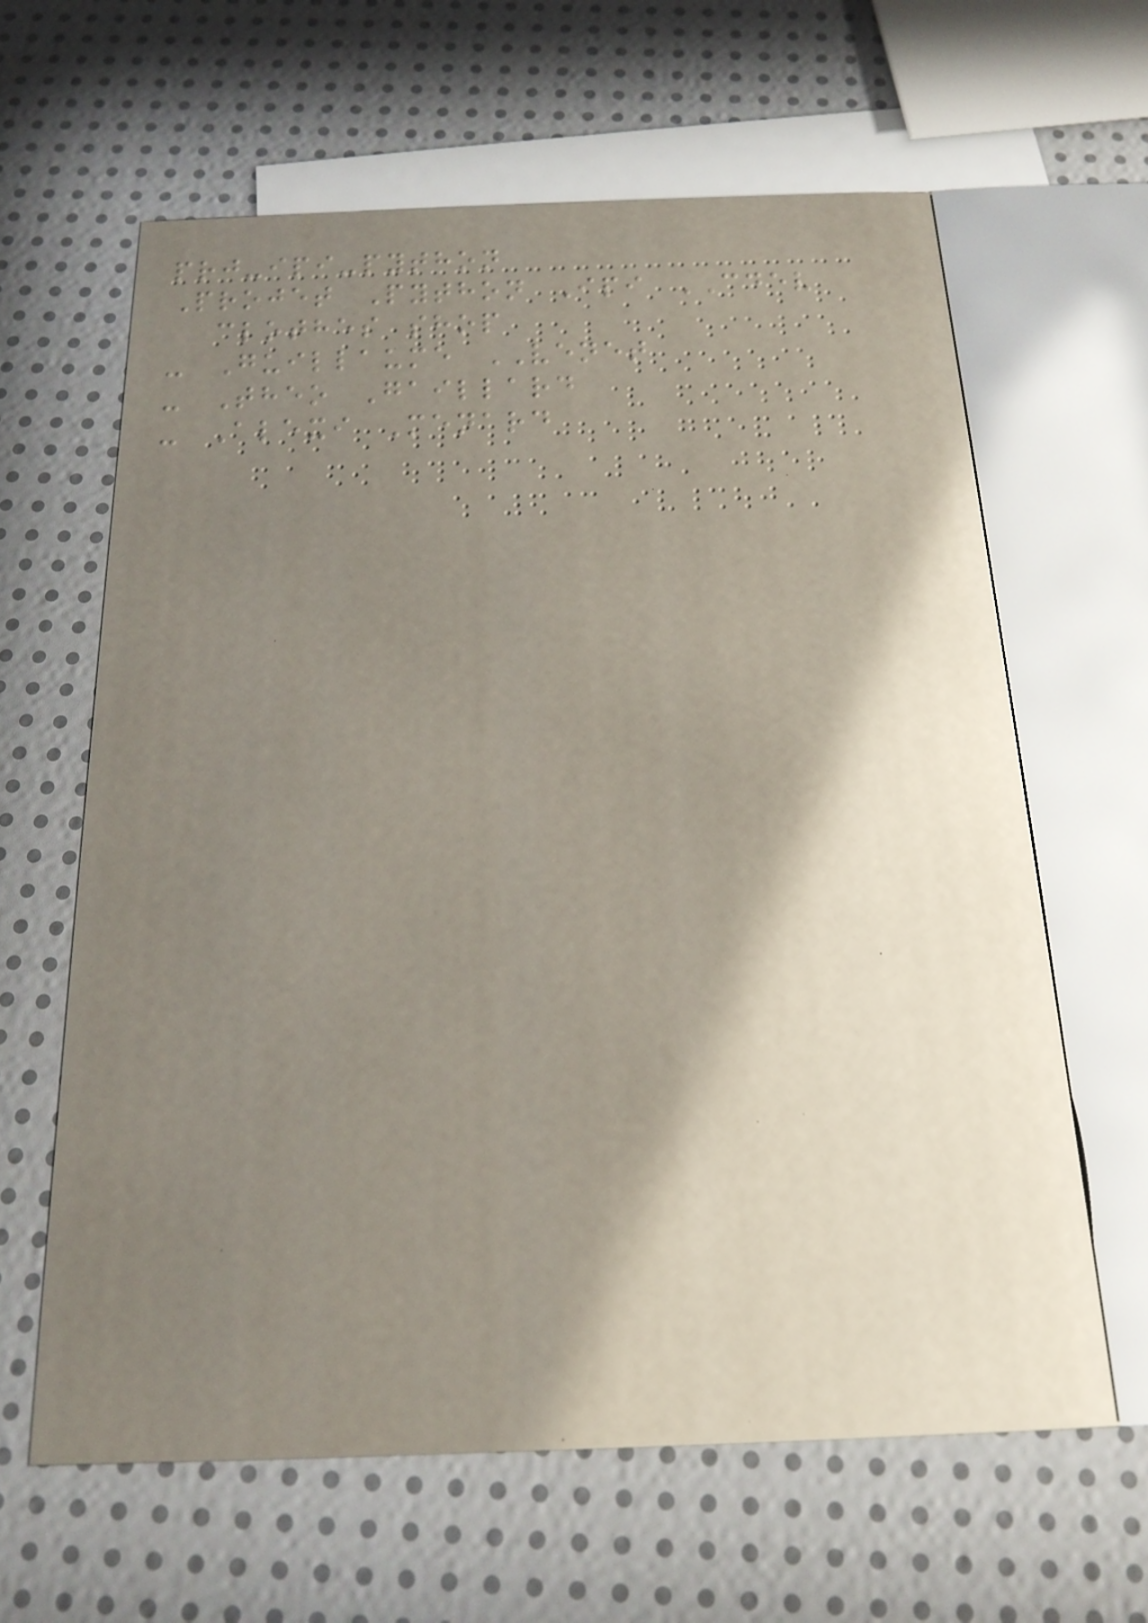prj-ipi-python
Projet Python Ipi CDEV
clothes shop
- Guillaume VENET
- Theo Gaillard
- Alexi Menard
